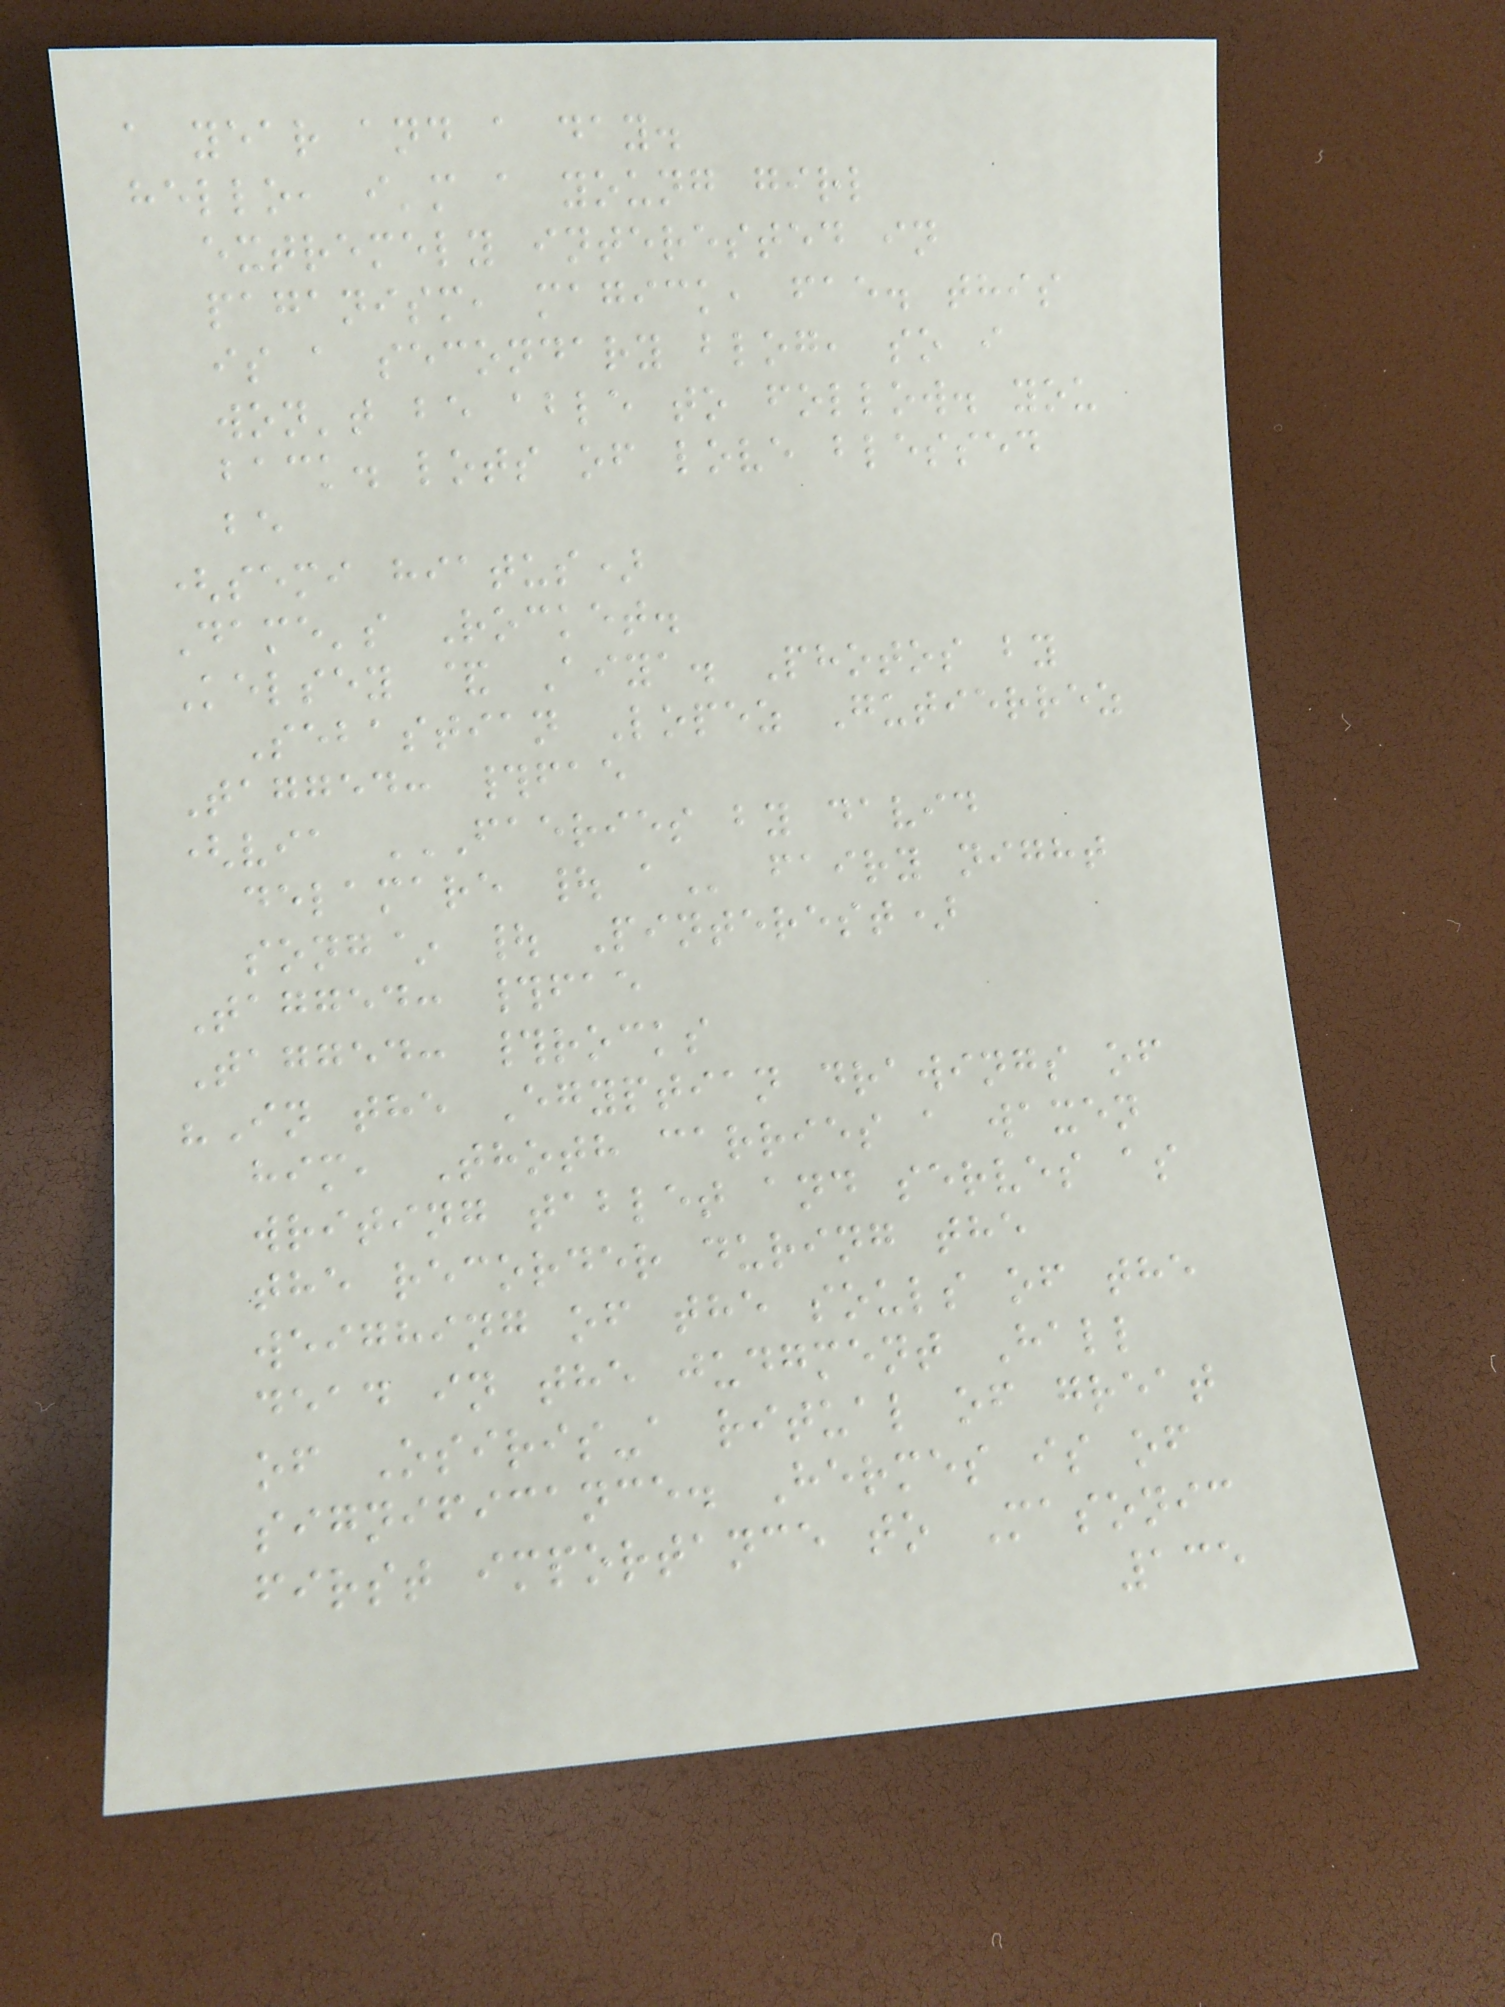a year and a day.
hello, i'm a young girl
extremely interested in
paganism, magick, fae. this
is a secondary blog, so i
won't be able to follow. you
back. lots of love blessed
be
(semi hiatus)
Dame's Rocket.
Kelsey & Aiya. Photos by
Sebastian Lopez Gutierrez
Tagged: #fae
(via FAERIES BY DAVID
DELAMARE | A fairy night
song~ | Pinterest)
Tagged: #fae
Tagged: #rocks
"In the Egyptian drawings of
him, Thoth carries a waxen
writing tablet and serves as
the recorder during the
weighing of the souls of the
dead in the judgment Hall
of Osiris-a ritual of great
significance. Hermes is of
first importance to Masonic
135
